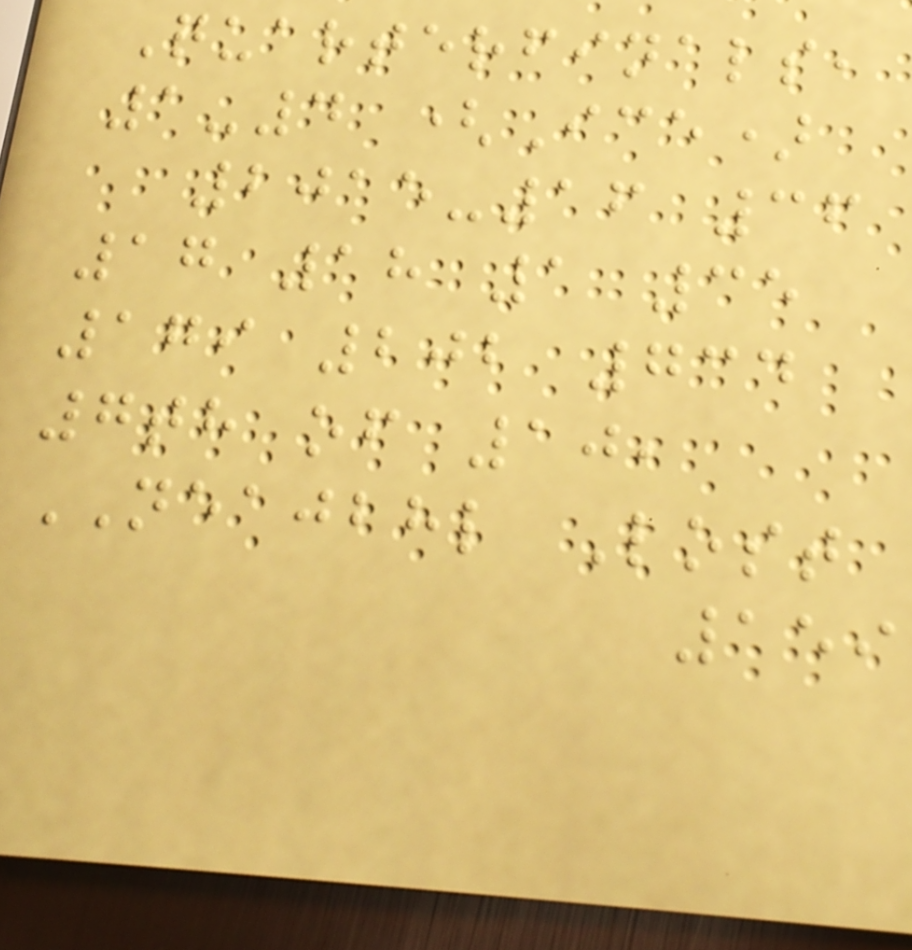Quarterfinals,
1-4 (Ice)
2015-16 36
17 18 1 35
179 202 734
7th of 10,
NEAJBHL Lost
159
